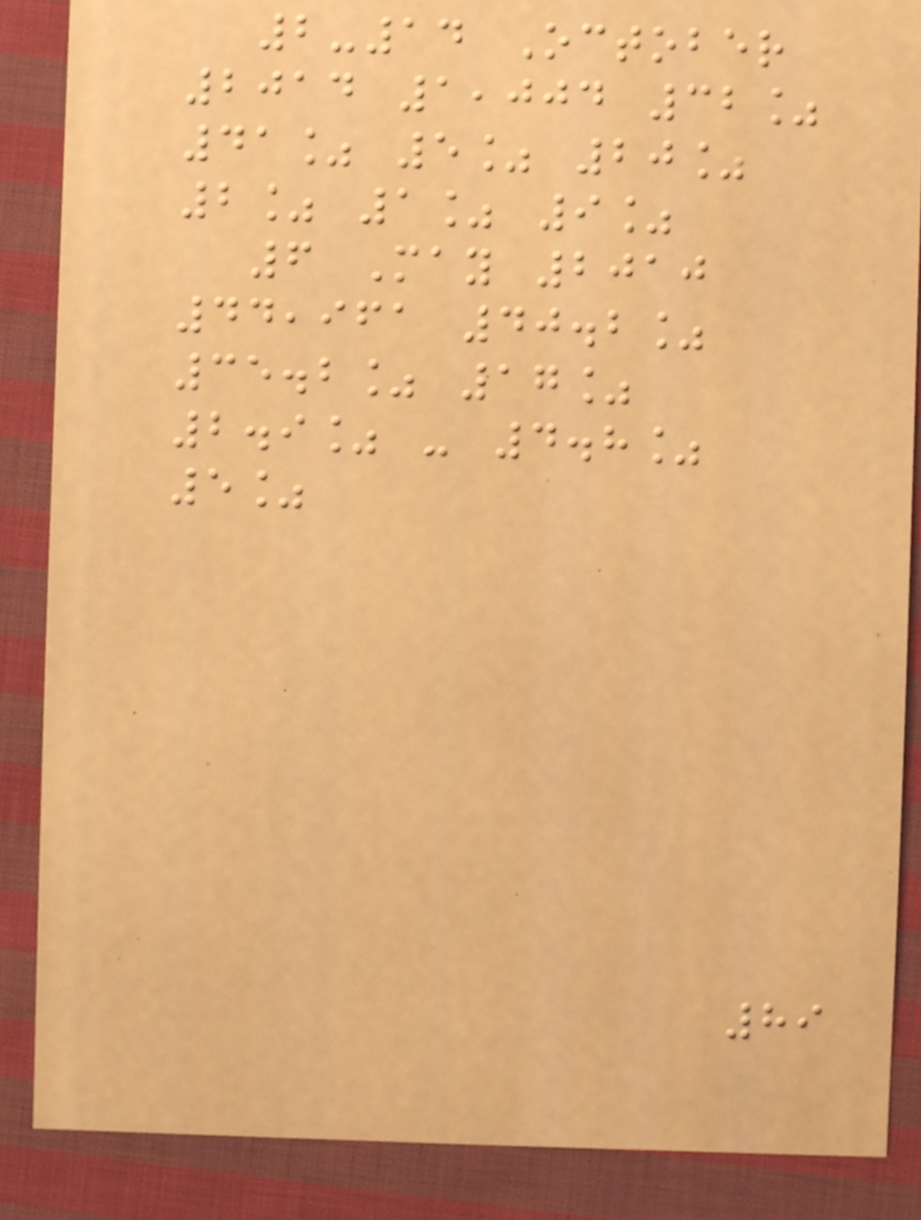2-14 October
2014 1,004 32%
41% 5% 20%
2% 1% 9%
6 May 2010
44,961 40.2%
35.2% 17%
2.9% - 4.8%
5%
89
